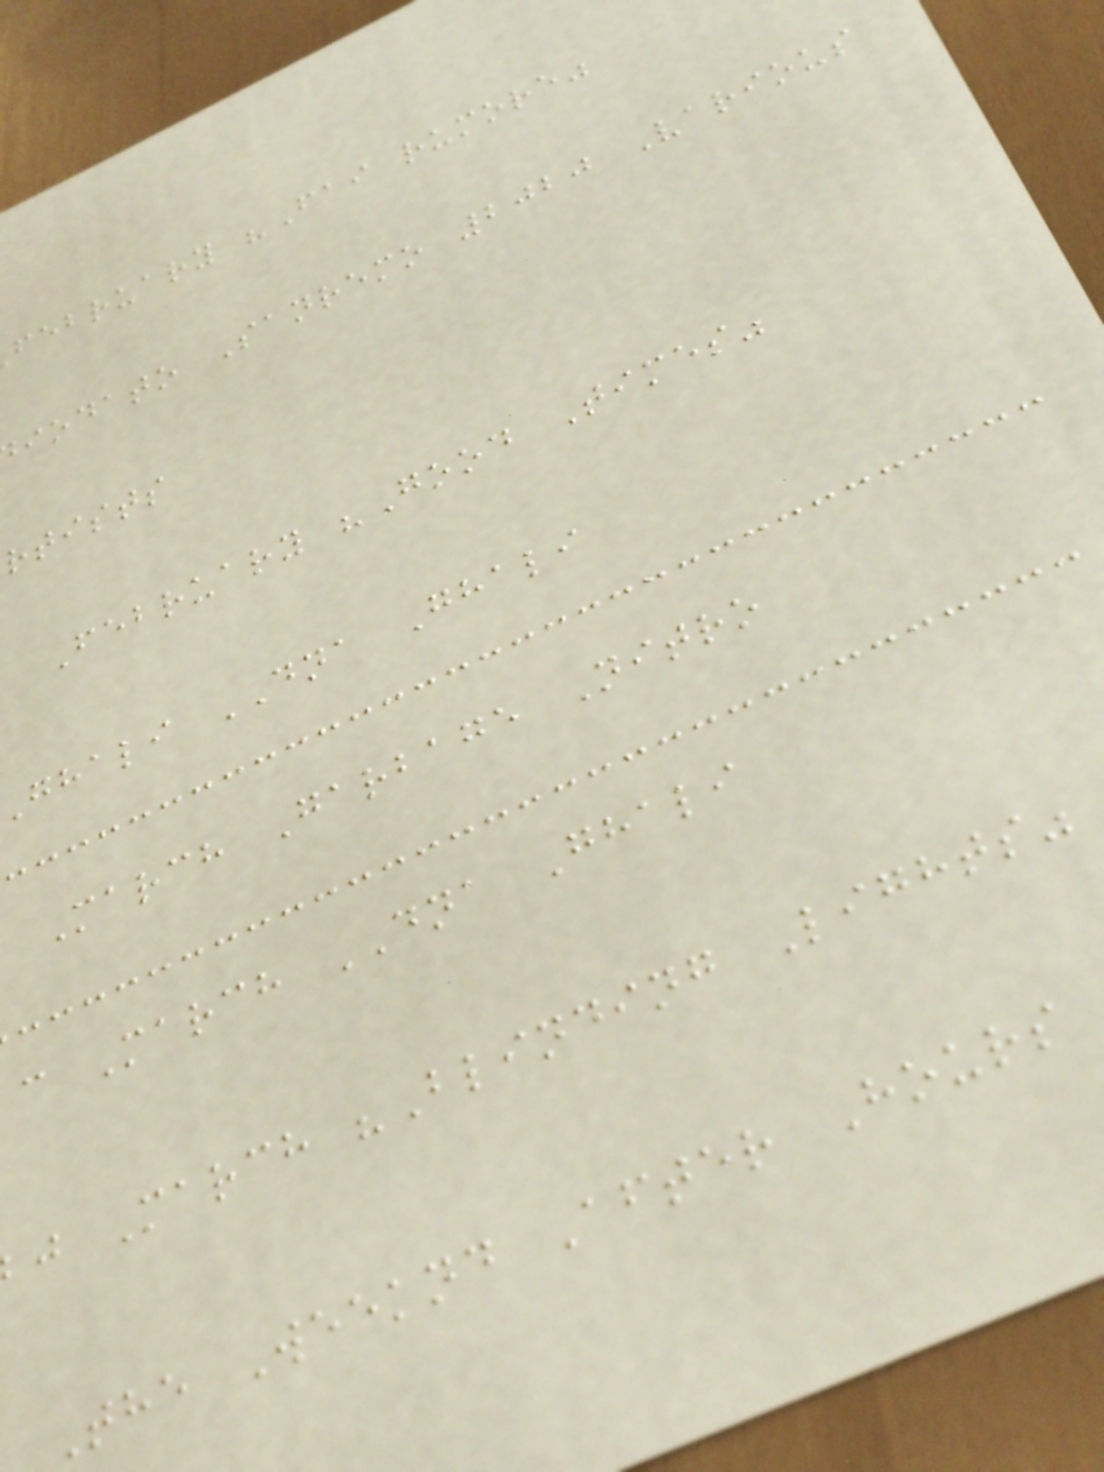february "Fai rumore"
iodato Sanremo 2020 Various
rtists
February "Good Times"
ghali DNA Ghali
March Garbage Nitro
c March DNA Ghali
j March "Blinding Lights"
The Weeknd After Hours
